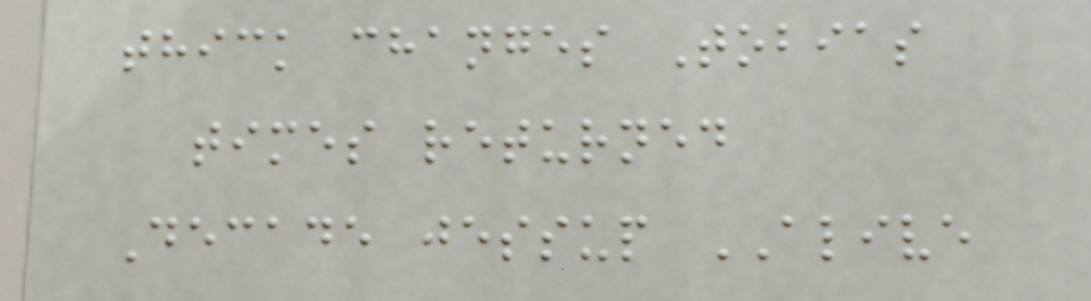thick changes Tobias
times returned
Decade jessup ALIVE
